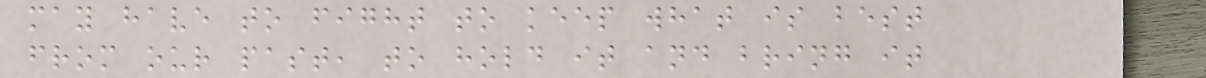may have to fight to keep what is best
from our past, to hold it and bring it
